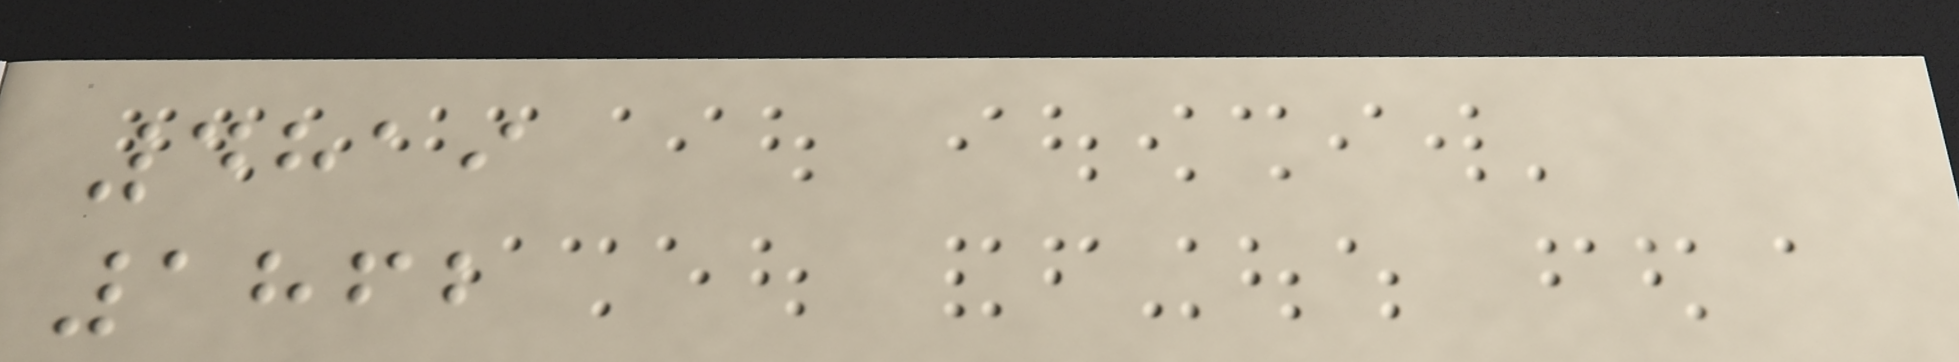4819
1862
